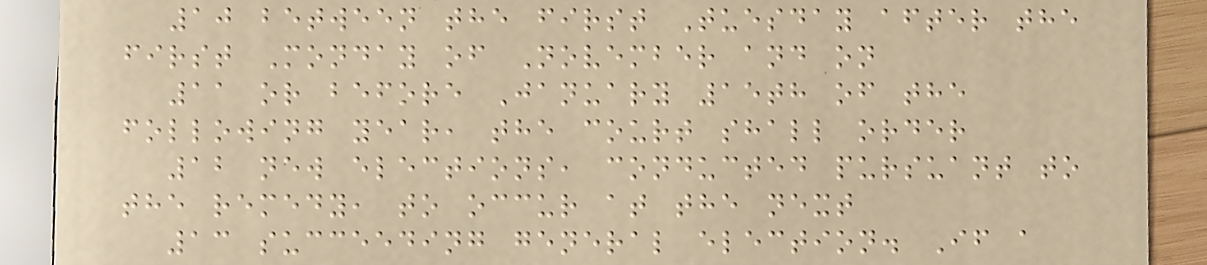10 between the first Tuesday after the
first Monday of November and on
11 or before January 15th of the
following year, the court shall order
12 new elections, conducted pursuant to
the remedy, to occur at the next
13 succeeding general election. If a
